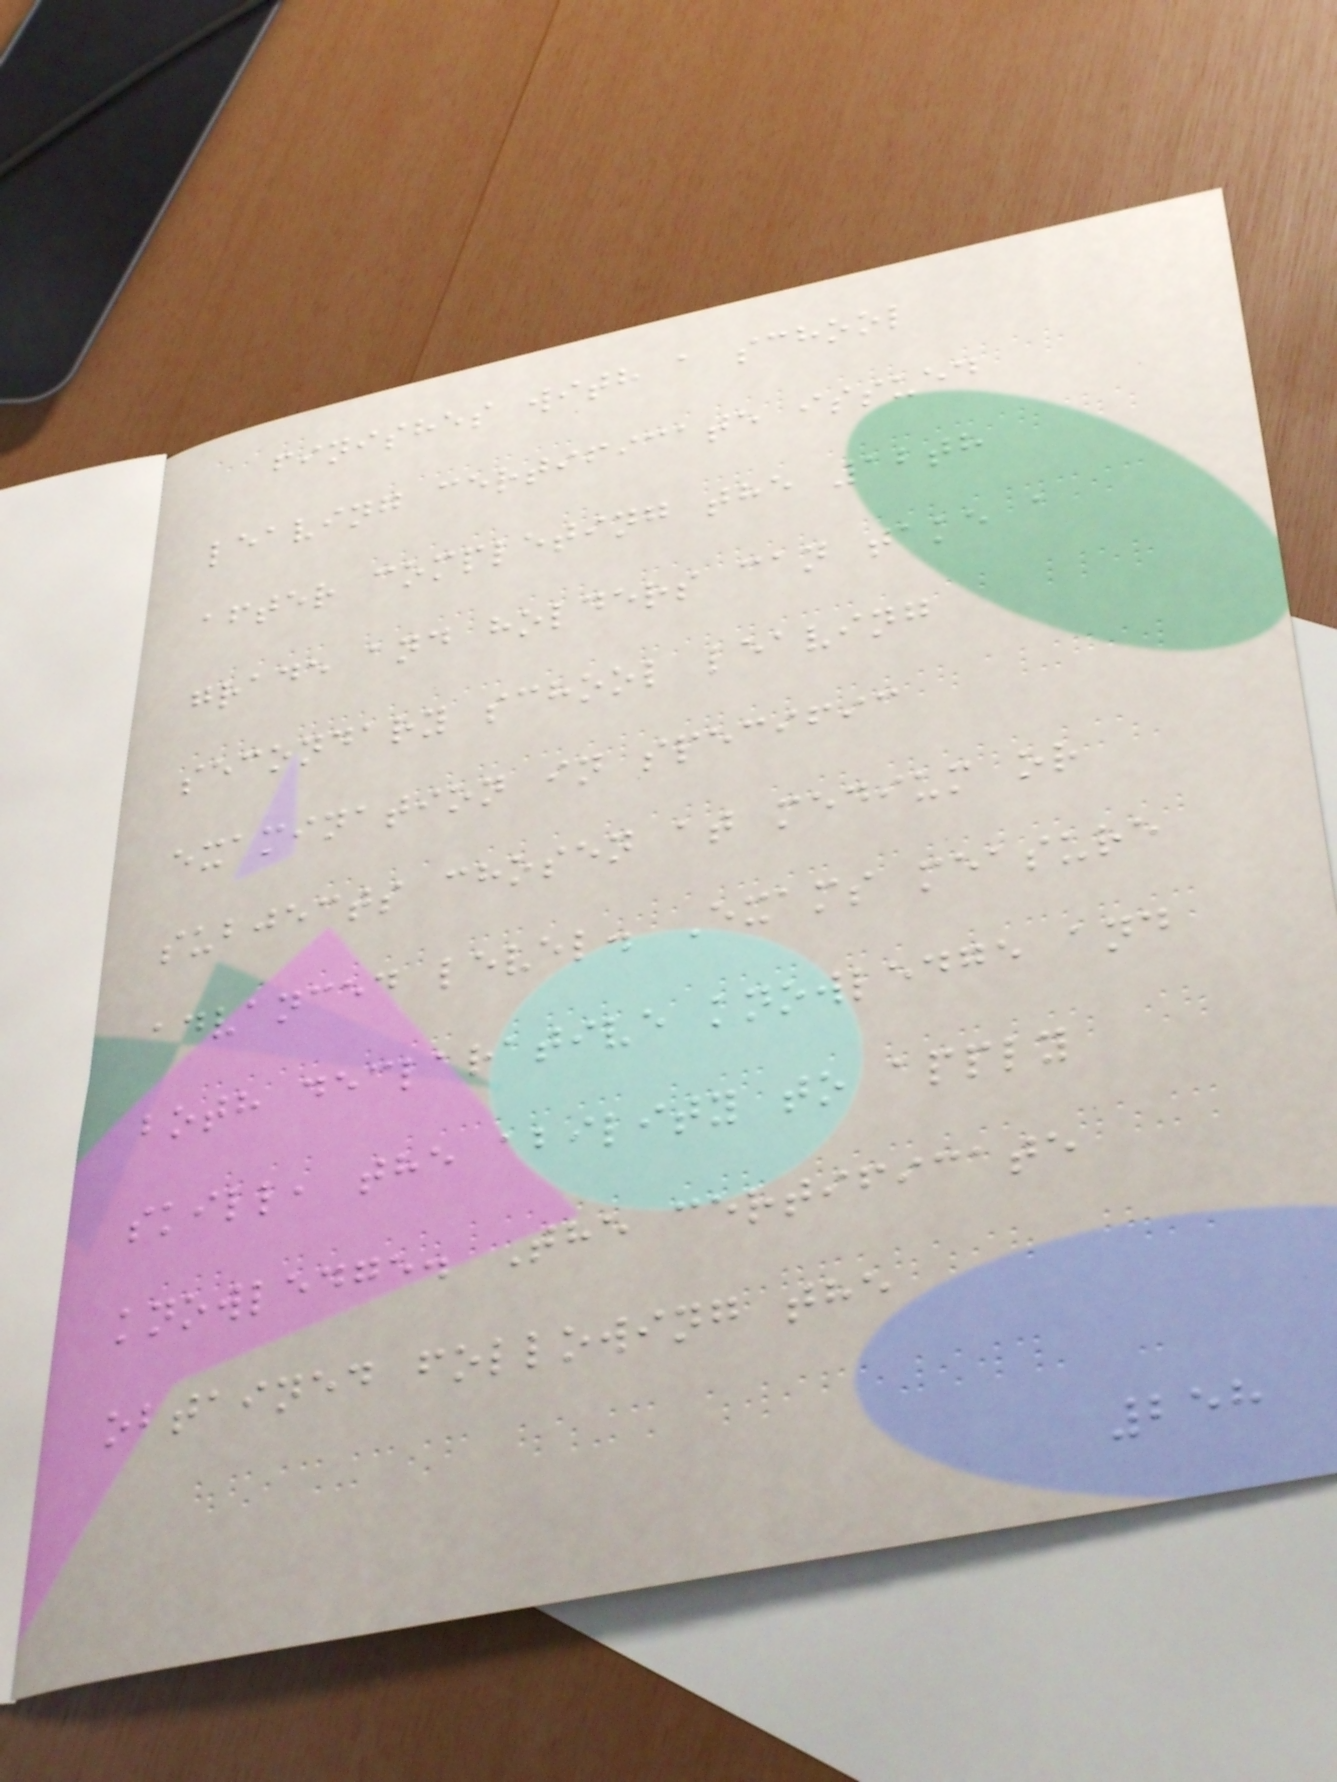finishes with a school
leaving certificate issued
after completing the 12th
grade and holders can take a
secondary school leaving
examination in specific
subjects chosen at medium or
advanced level. Exams measure
both declarative knowledge and
skill, the ability to apply
knowledge. The certificate
obtained following the
258
